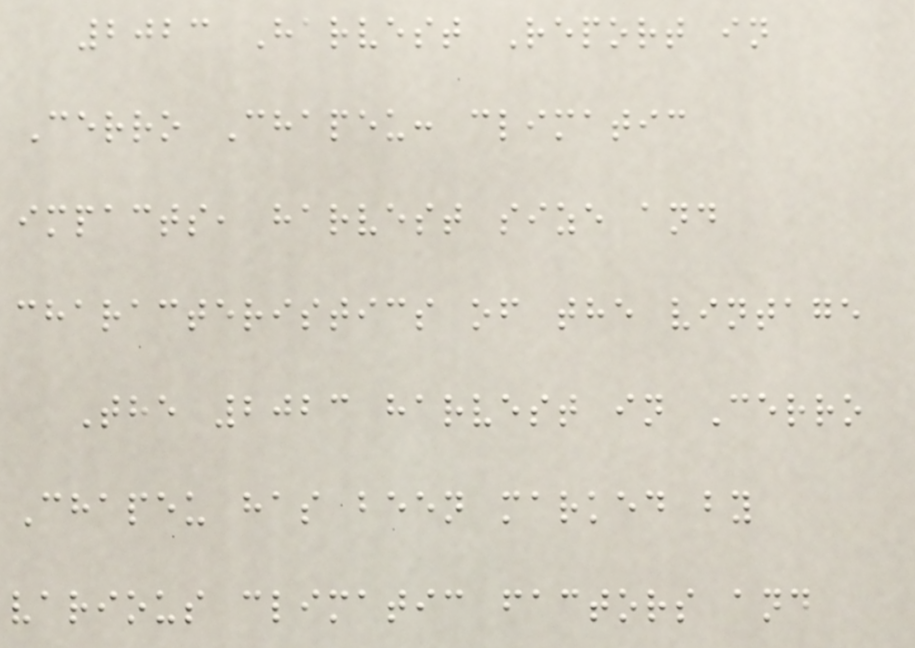2023 Harvest Report in
Cerro Chapeu: climatic
impacts, harvest size and
characteristics of the vintage
The 2023 harvest in Cerro
Chapeu has been marked by
various climatic factors and
